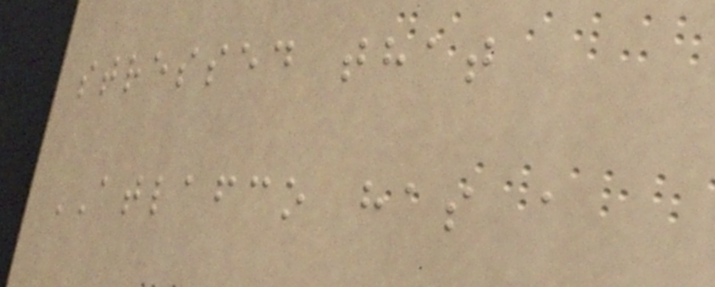stressed that
ATLAFCO has a
